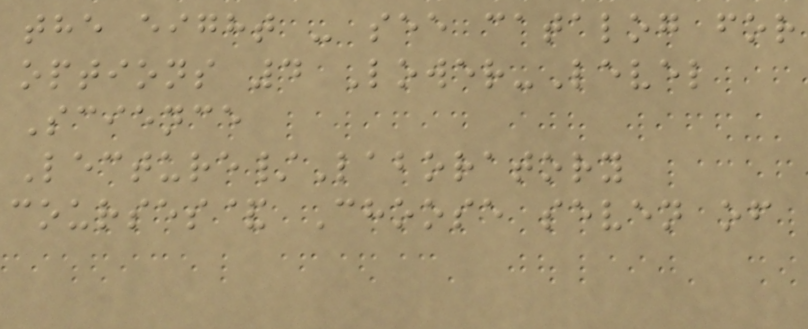the eight - see catalog for
options 4 Lower-Level
Science
Lecture/Laboratory
courses& Choose seven of
